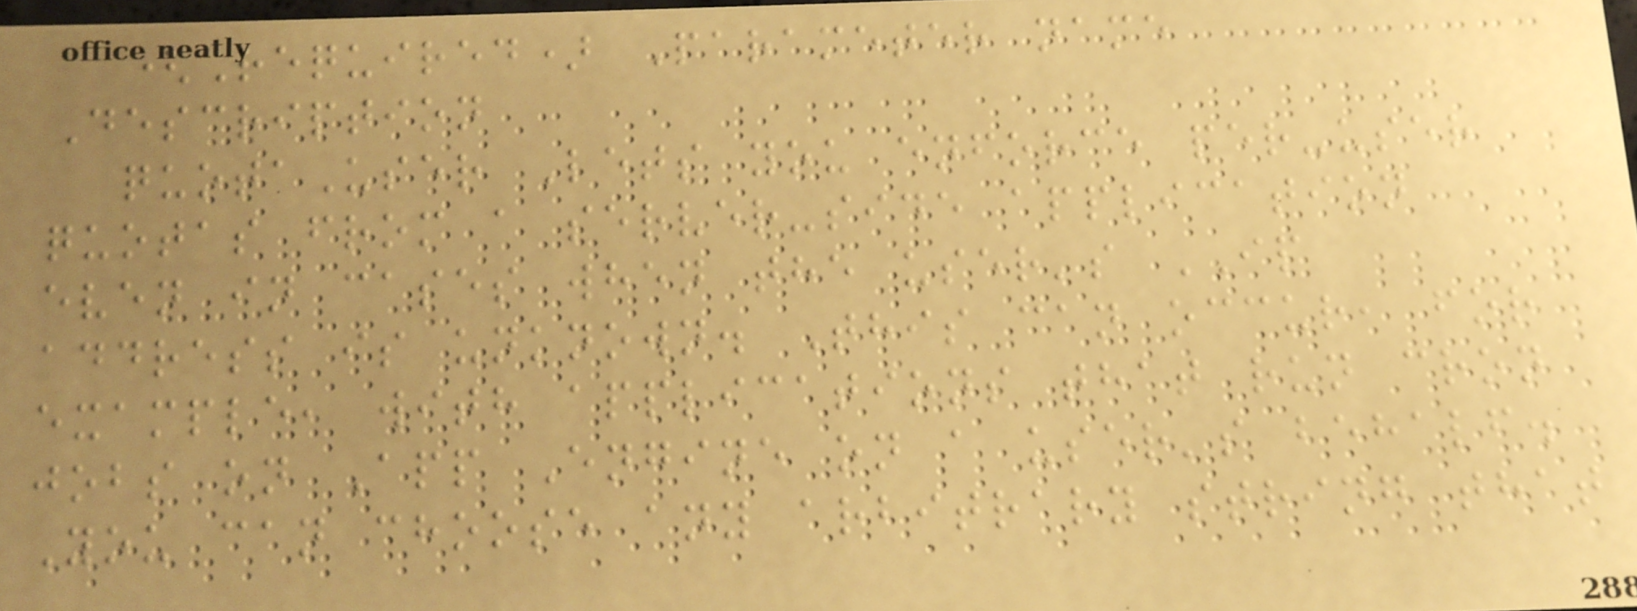(Required) Parameter name
Description
quotaUser Lets you enforce per-user
quotas from a server-side application
even in cases when the user's IP
address is unknown. This can occur, for
example, with applications that run cron
jobs on App Engine on a user's behalf.
You can choose any arbitrary string that
